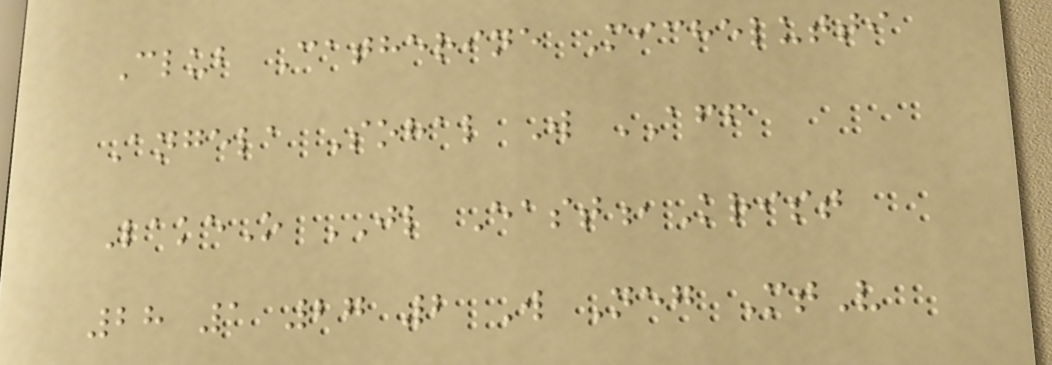Club Catherine Michelutti
Angela Sohal W AFF
LakeO JL East,Krist
28 1 27 2 W Neg MtV
